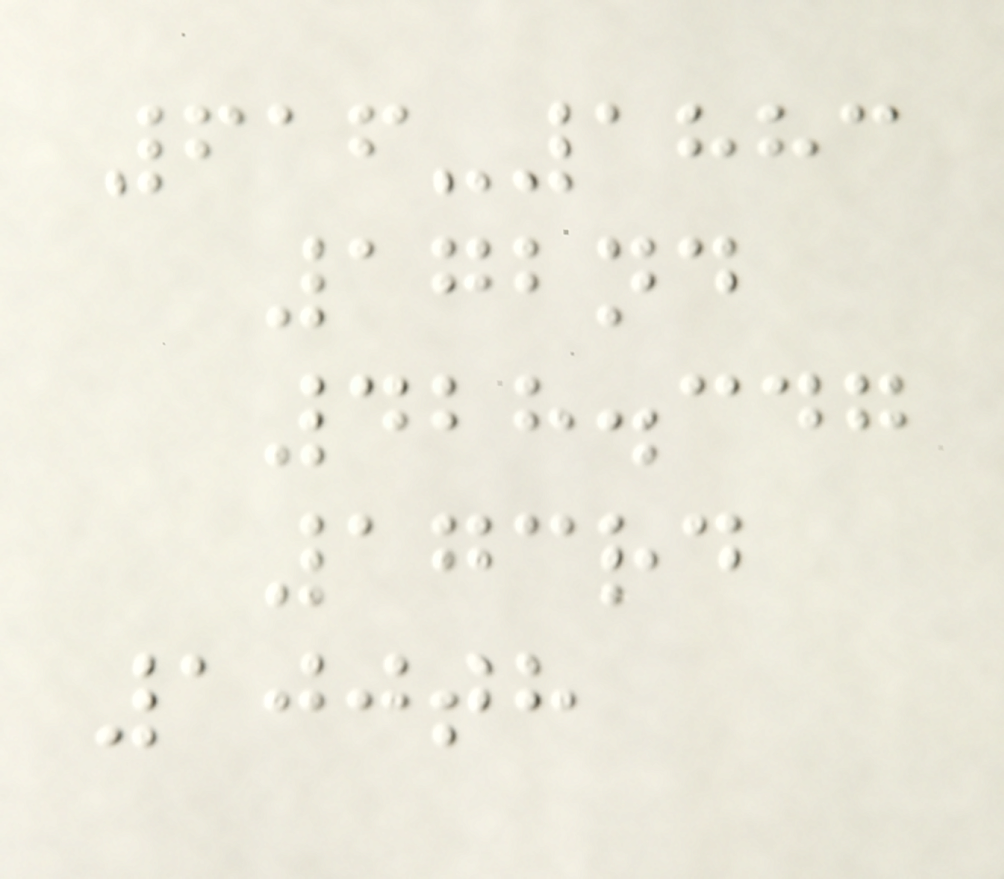616-1883
172nd
428.347
173rd
100th
